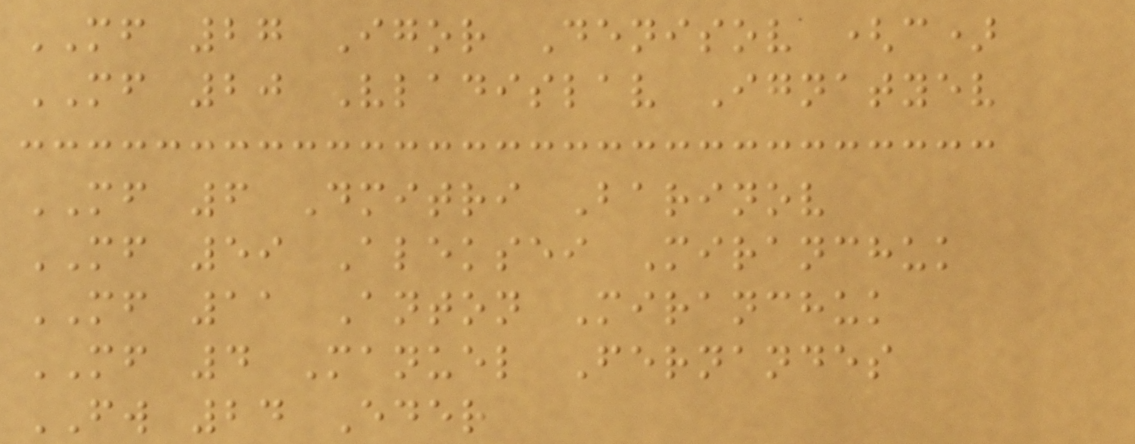MF 27 Igor Denisov (c)
MF 20 Vladislav Ignatyev
MF 6 Dmitri Barinov
MF 59 Aleksei Miranchuk
MF 11 Anton Miranchuk
MF 4 Manuel Fernandes
FW 24 Eder
